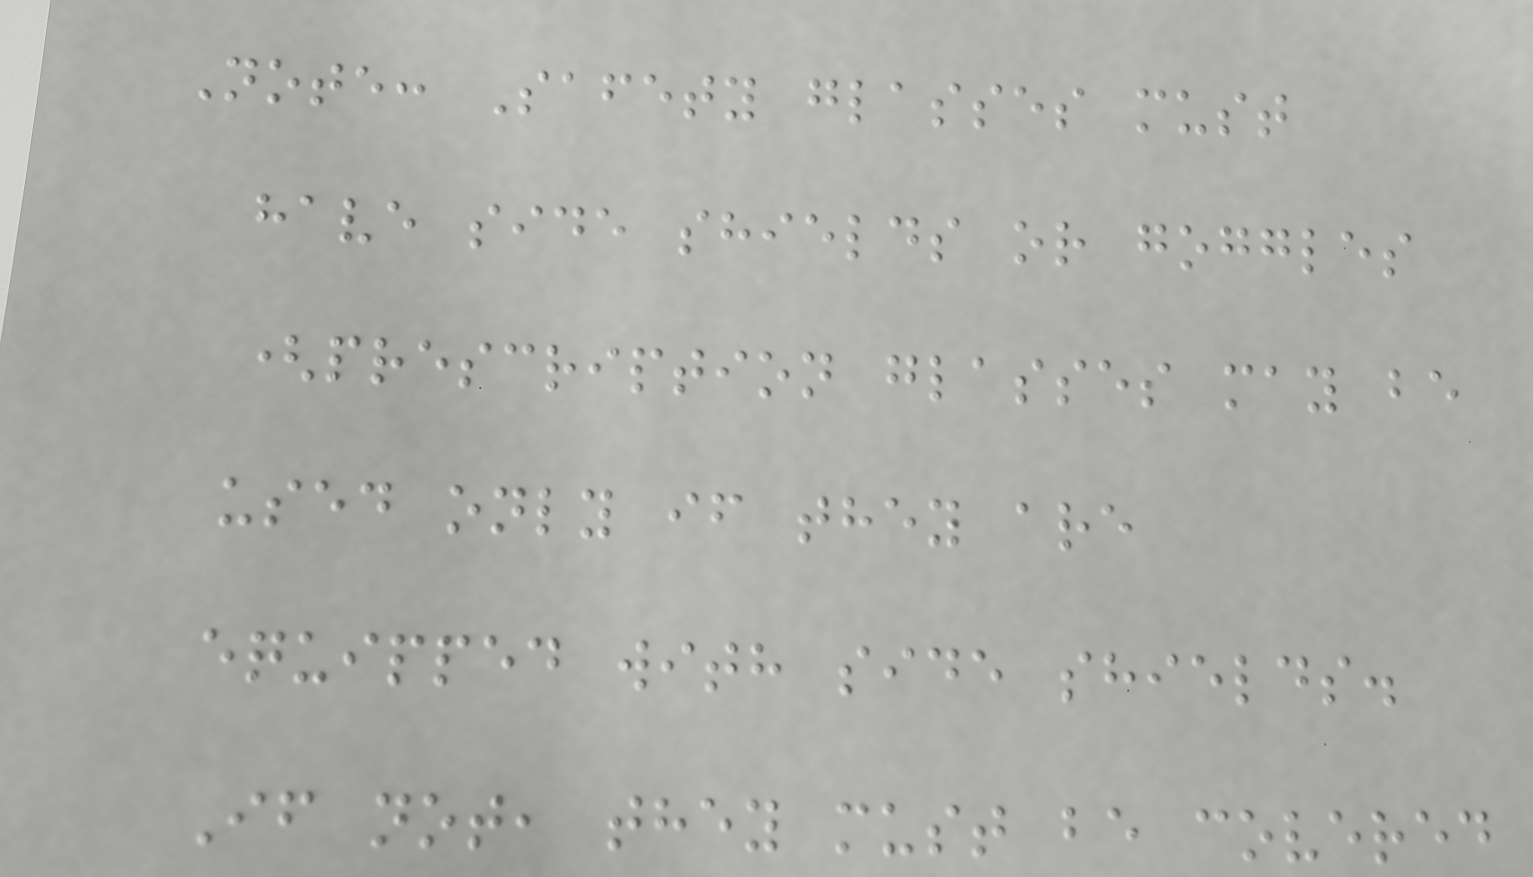Note: Safety glasses must
have side shields or goggles
(prescription glasses may be
used only if they are
equipped with side shields.
If not, they must be covered
